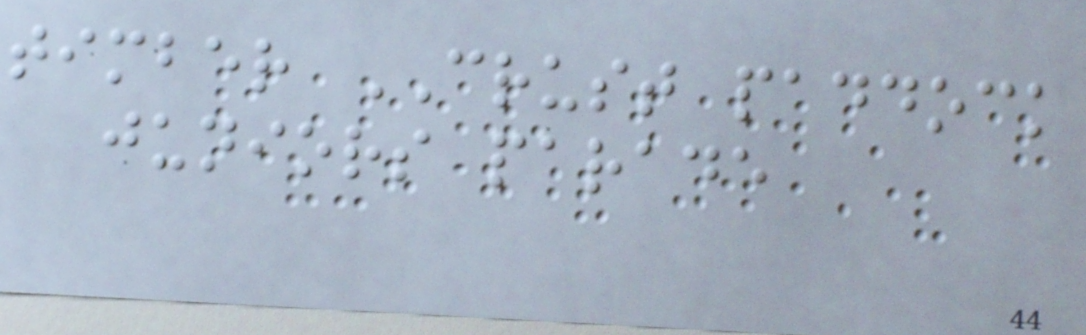timber CRUST paddock
juniors parade
